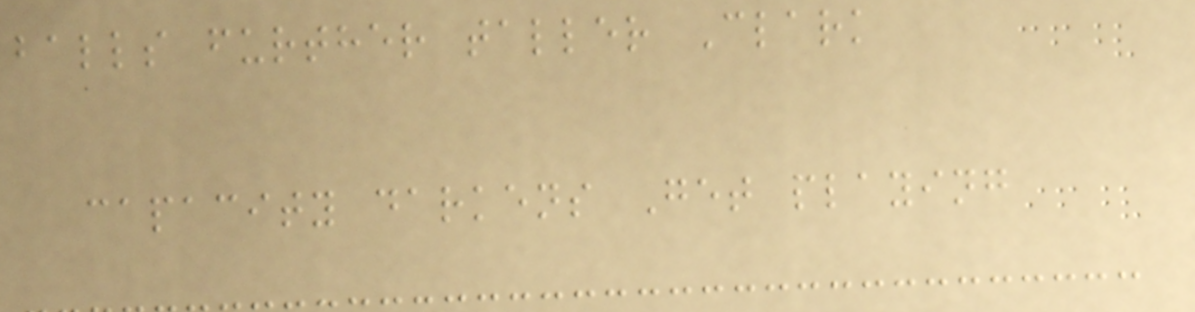balls further taller Clark
capacity darkens Get playing
